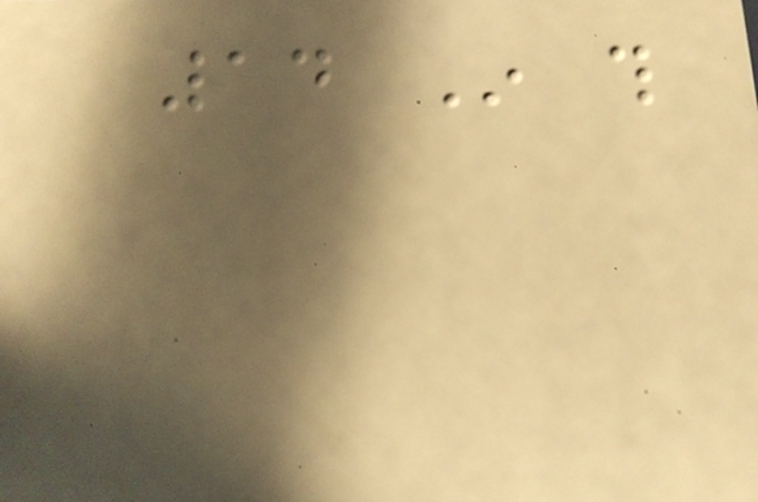14 In this
